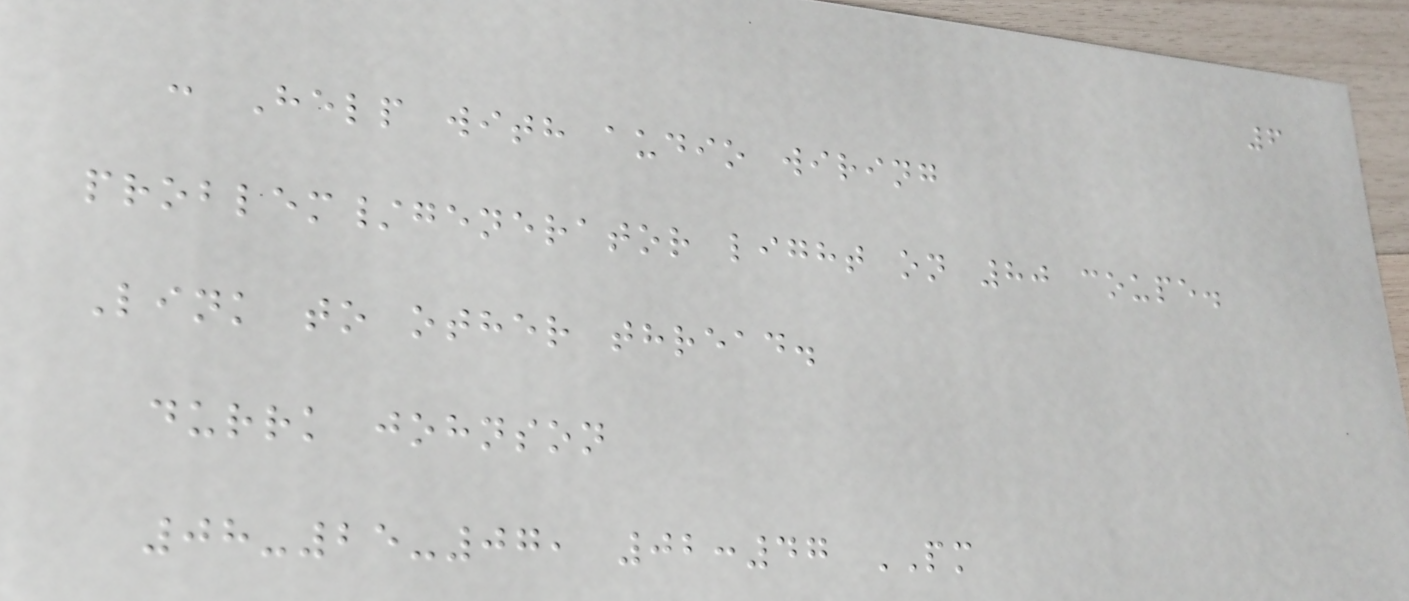6
: Help with audio wiring
problem/generator light on 80 coupe.
Link to other thread.
durrk johnson
08-25-07, 02:47 PM
